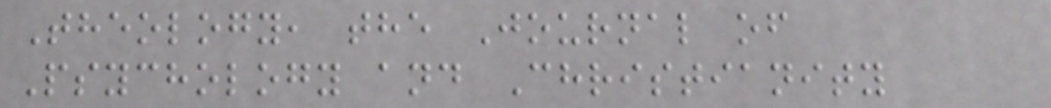Theology, the Journal of
Psychology and Christianity
